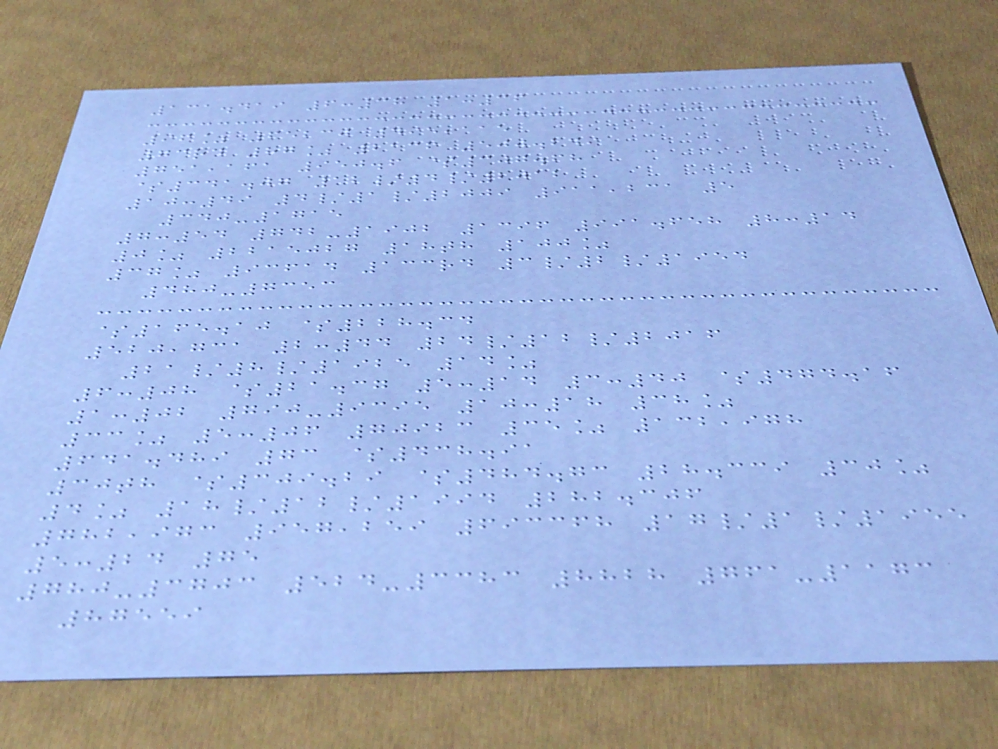131.419 6:38 1:36
96% 65230 495,115
73rd 87% 2136 500.249
751,161 950.6 $307.68
$341.07 12/4/2012
10:49 4/1/2009 911,231 5
340-1715
7:54 742-1902 1396 991.658 8:14
0% 2215027 18th 100%
37% 93614 133rd 3/2/1954
480-7353
$165.10 $228.34
520,731 2:44 24/12/2016
21/8/1925 14%
6:08 $21.37 5:14 3:40 $474.16
1:02 790-9395 10:18 38%
33% 5:06 70923 35% 132,978
641.489 73 $438.91
30th $309.29 $484.73 28.339 30%
4% 18/12/1994 282.306
782,973 957,259 693368 17/1/1955
5:24 75
780-3703 524-3383 8828 761-1173
87559
